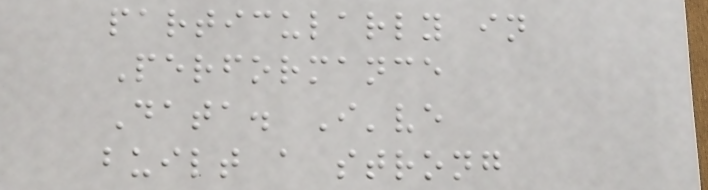particularly in
Performance
Data. I've
built a strong
